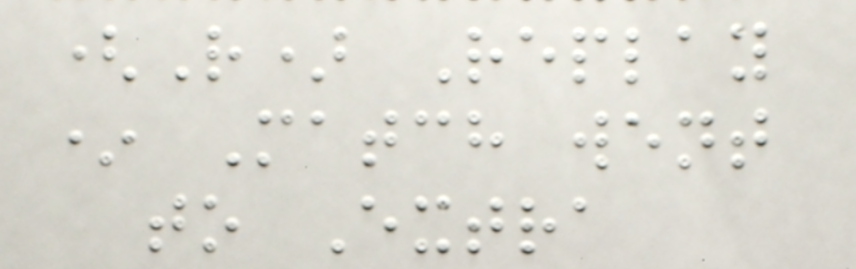(R) Replay
* Match went
to Extra
